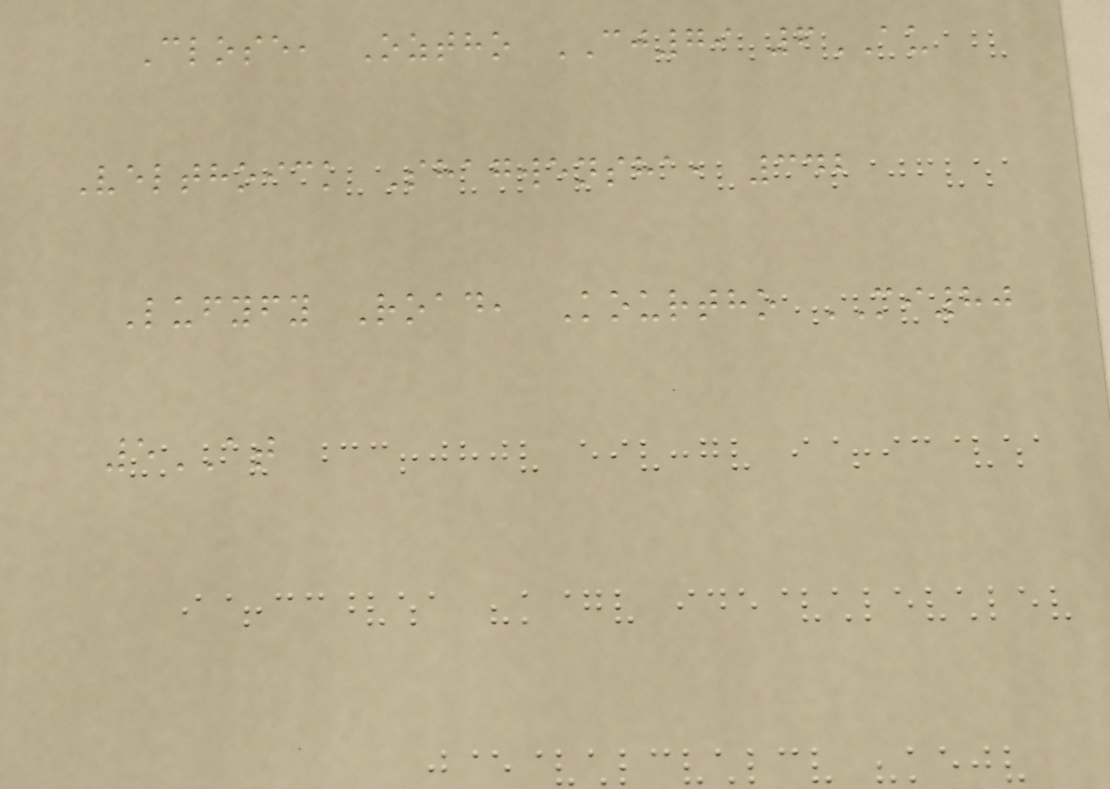Close, Oztho CJ79 6AU
Velthoick Shagwensha, 342
Lufyfy Road, Kourtho MI80
5AT
